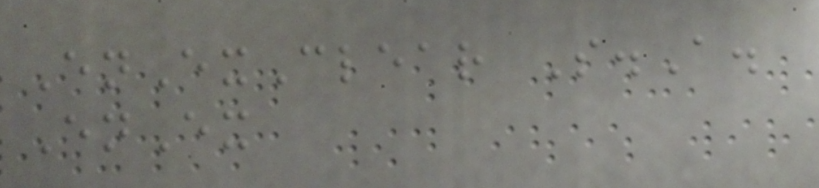EnExClear S.A.
EnEx
